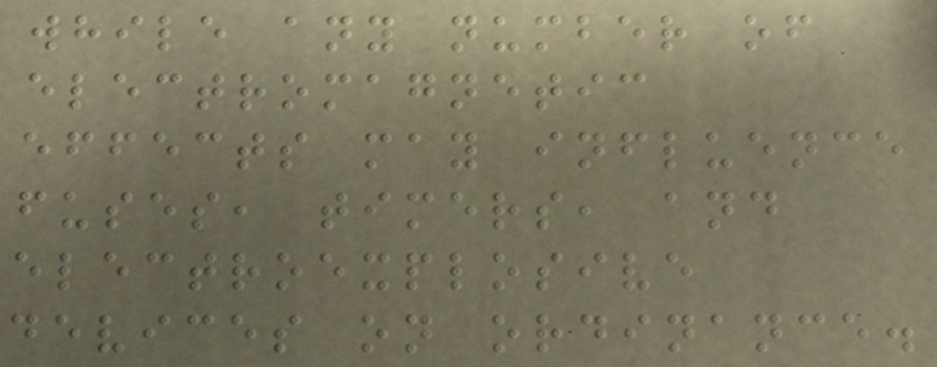while any number of
electromagnetic
effects may influence
fuses, timers, and
electroexplosive
devices on ordinance.
